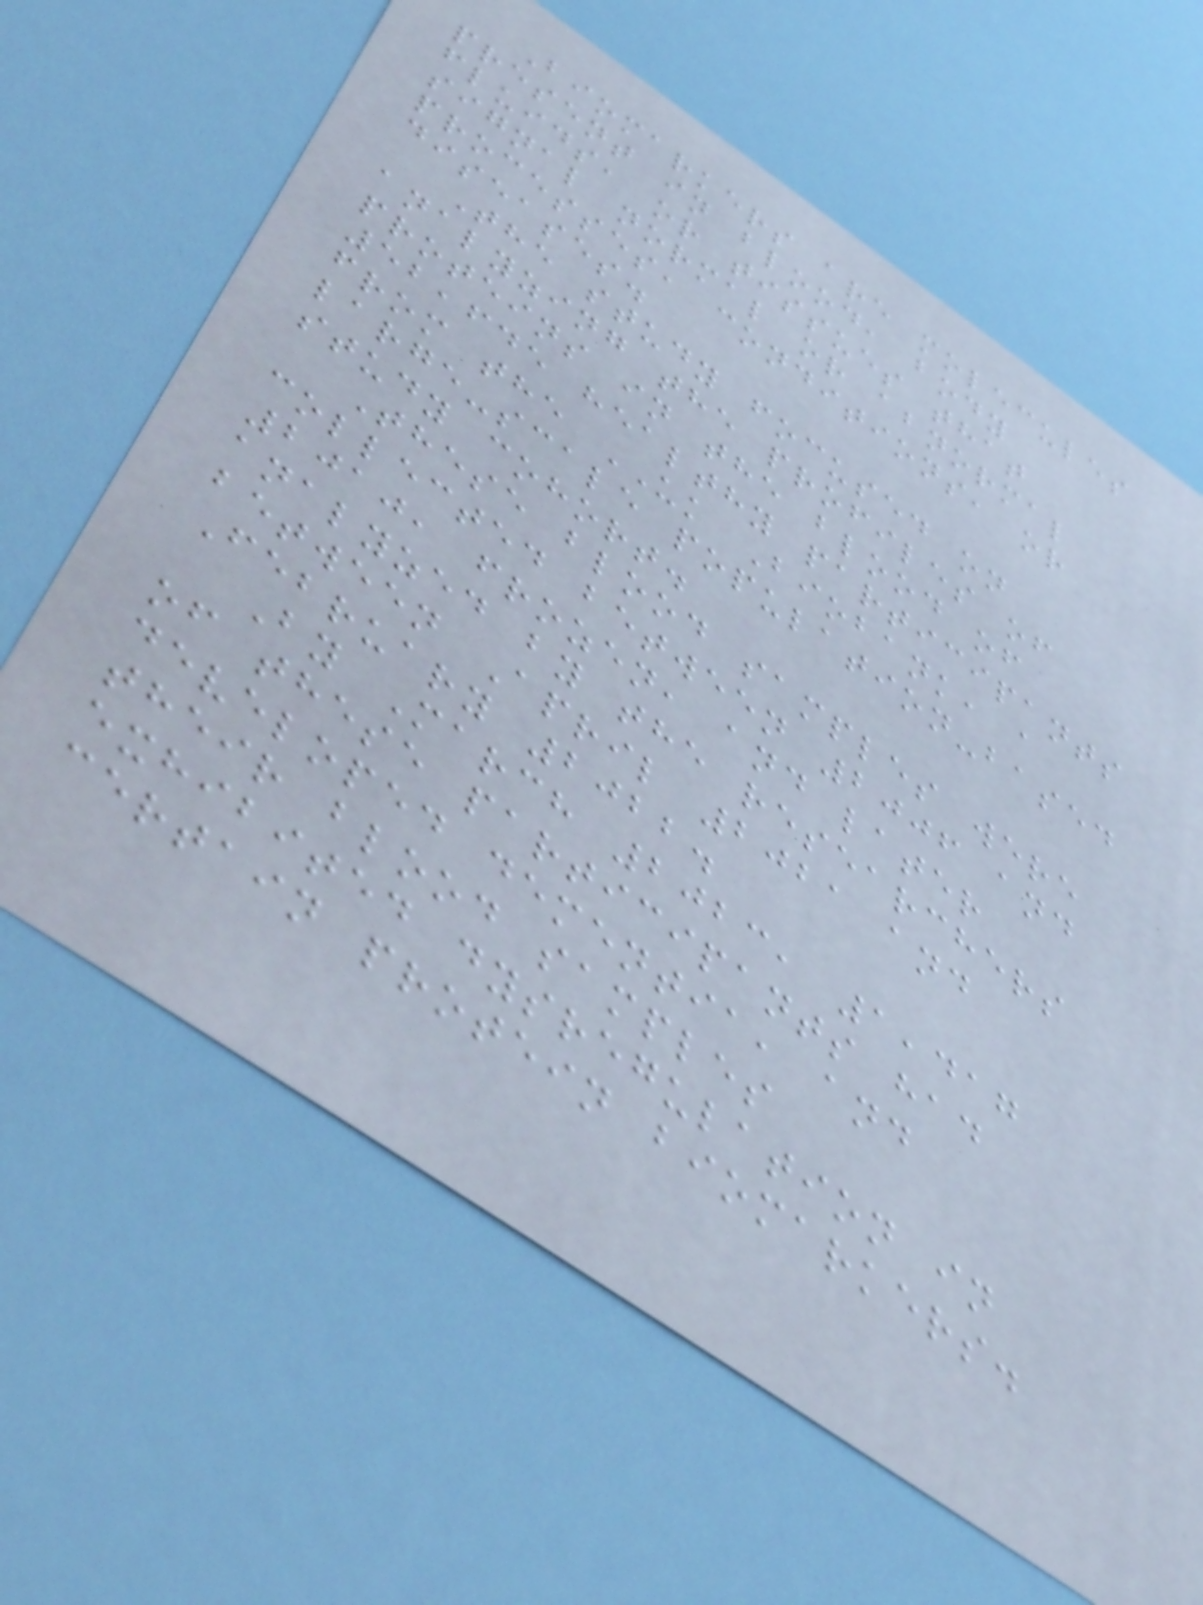Biomarkers are molecules
present in blood, body
fluids, or tissues that
signal normal or abnormal
processes, conditions, or
diseases.
The study focused on
analyzing the profiles of
proteins in the blood of
52,645 healthy participants
from the UK Biobank, a
large-scale population-based
study cohort.
These blood samples were
collected between 2006 and
2010, frozen, and later
analyzed by the researchers
between April 2021 and
February 2022.
By March 2023, 1,417
of these participants had
developed dementia, and
their blood samples
exhibited dysregulation in
certain protein biomarkers.
